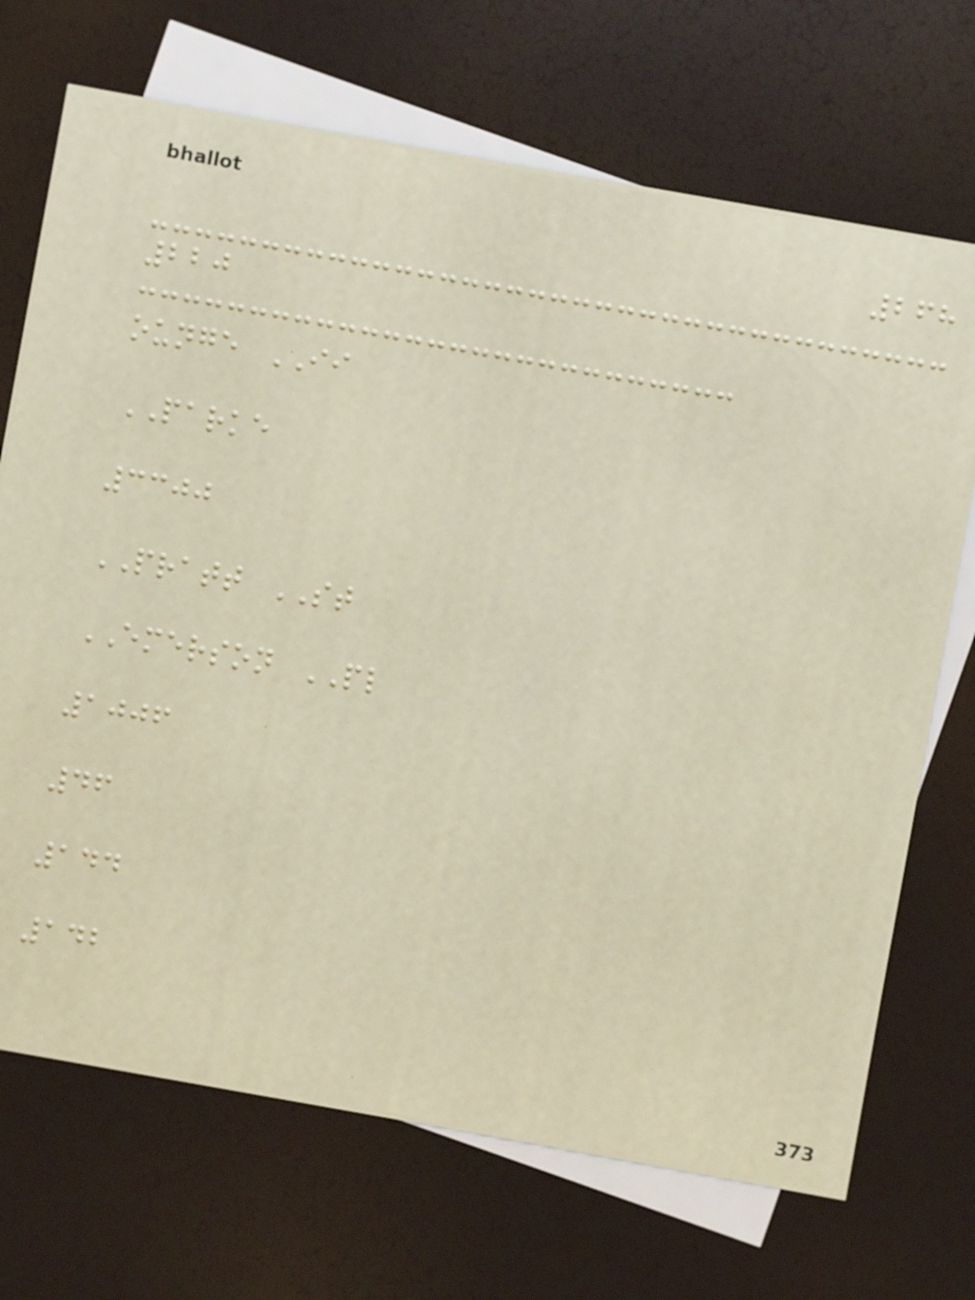268
220
ounge II
PARKE
3300
PRATT ST
EMERSON PL
1006
46
144
142
